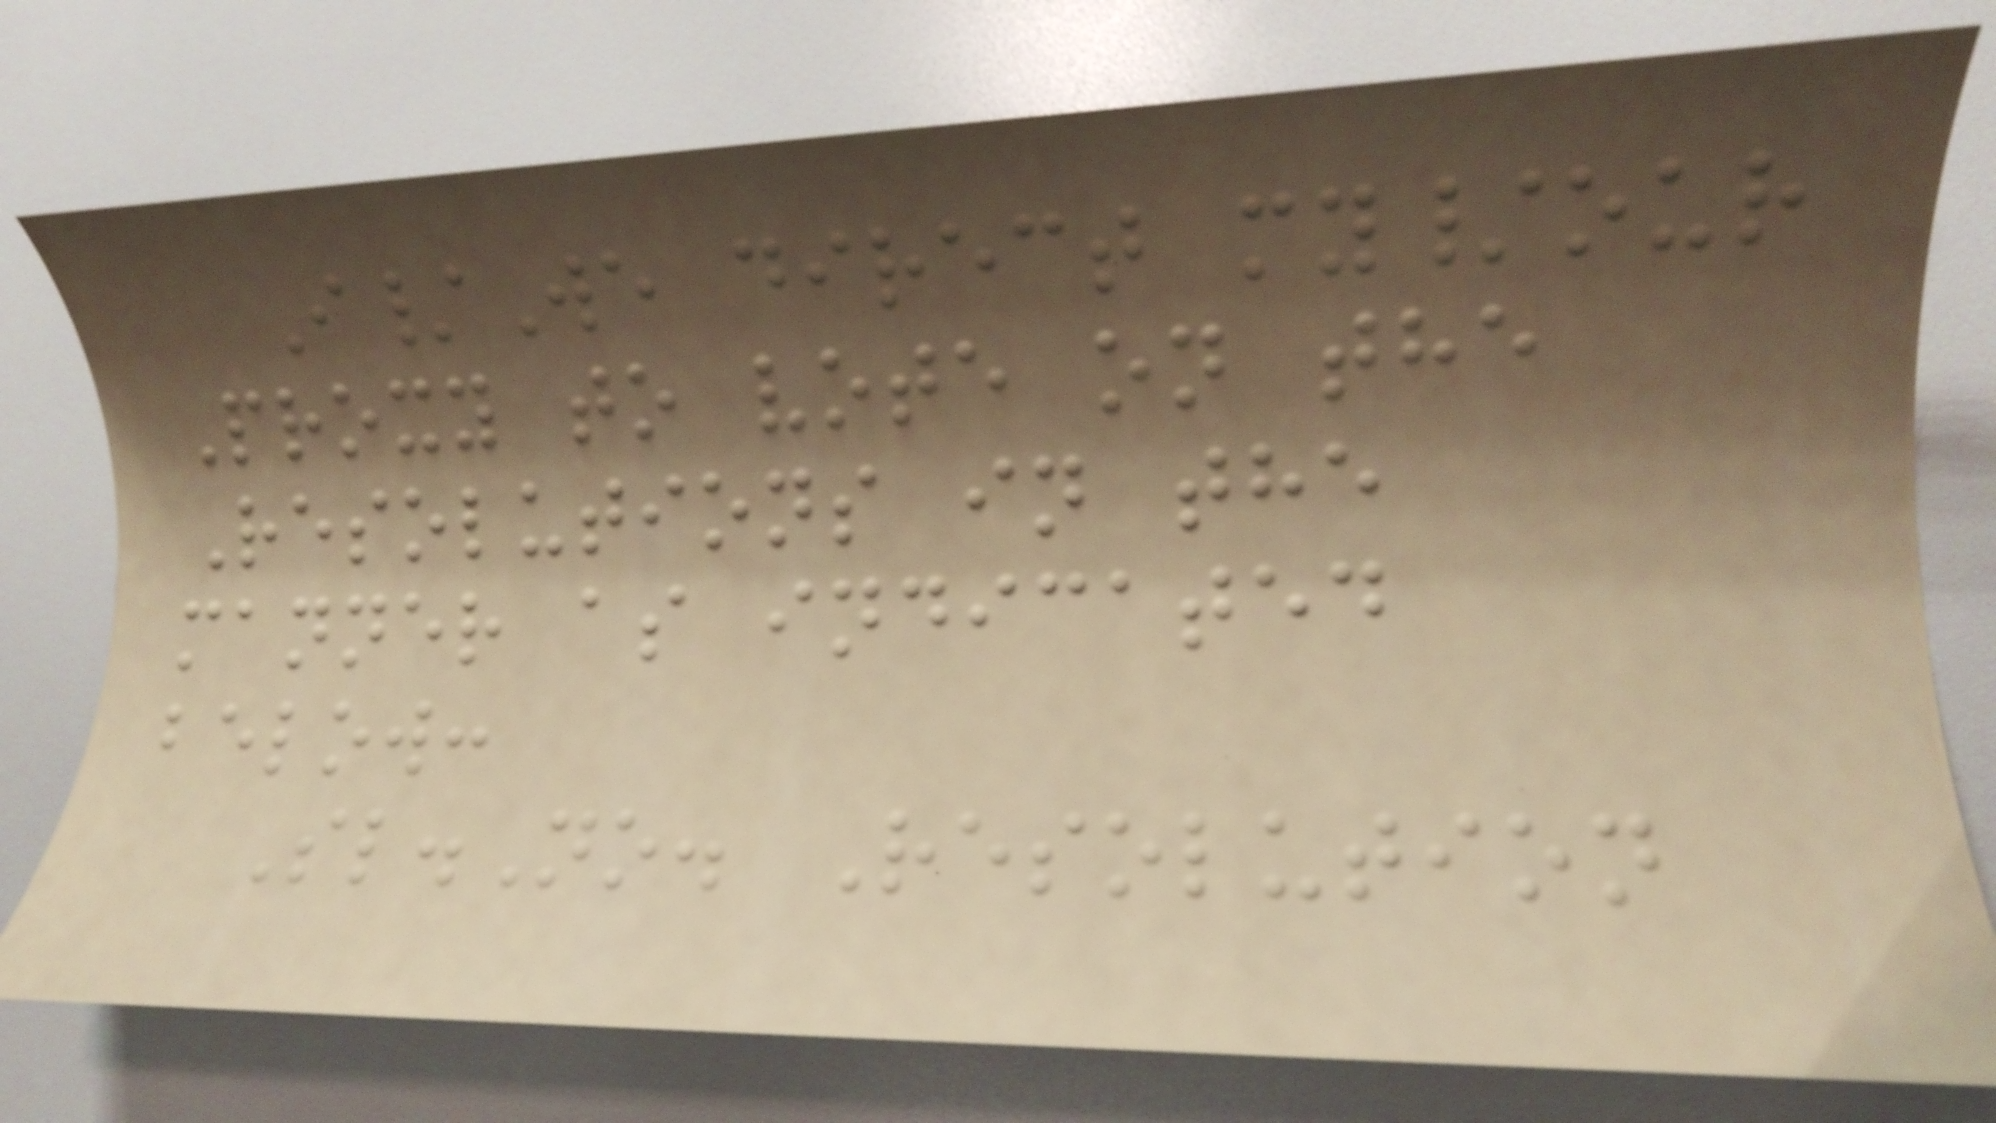I/We direct my/our
Proxy to vote on the
Resolutions in the
manner as indicated
below:
Sl.No. Resolution
